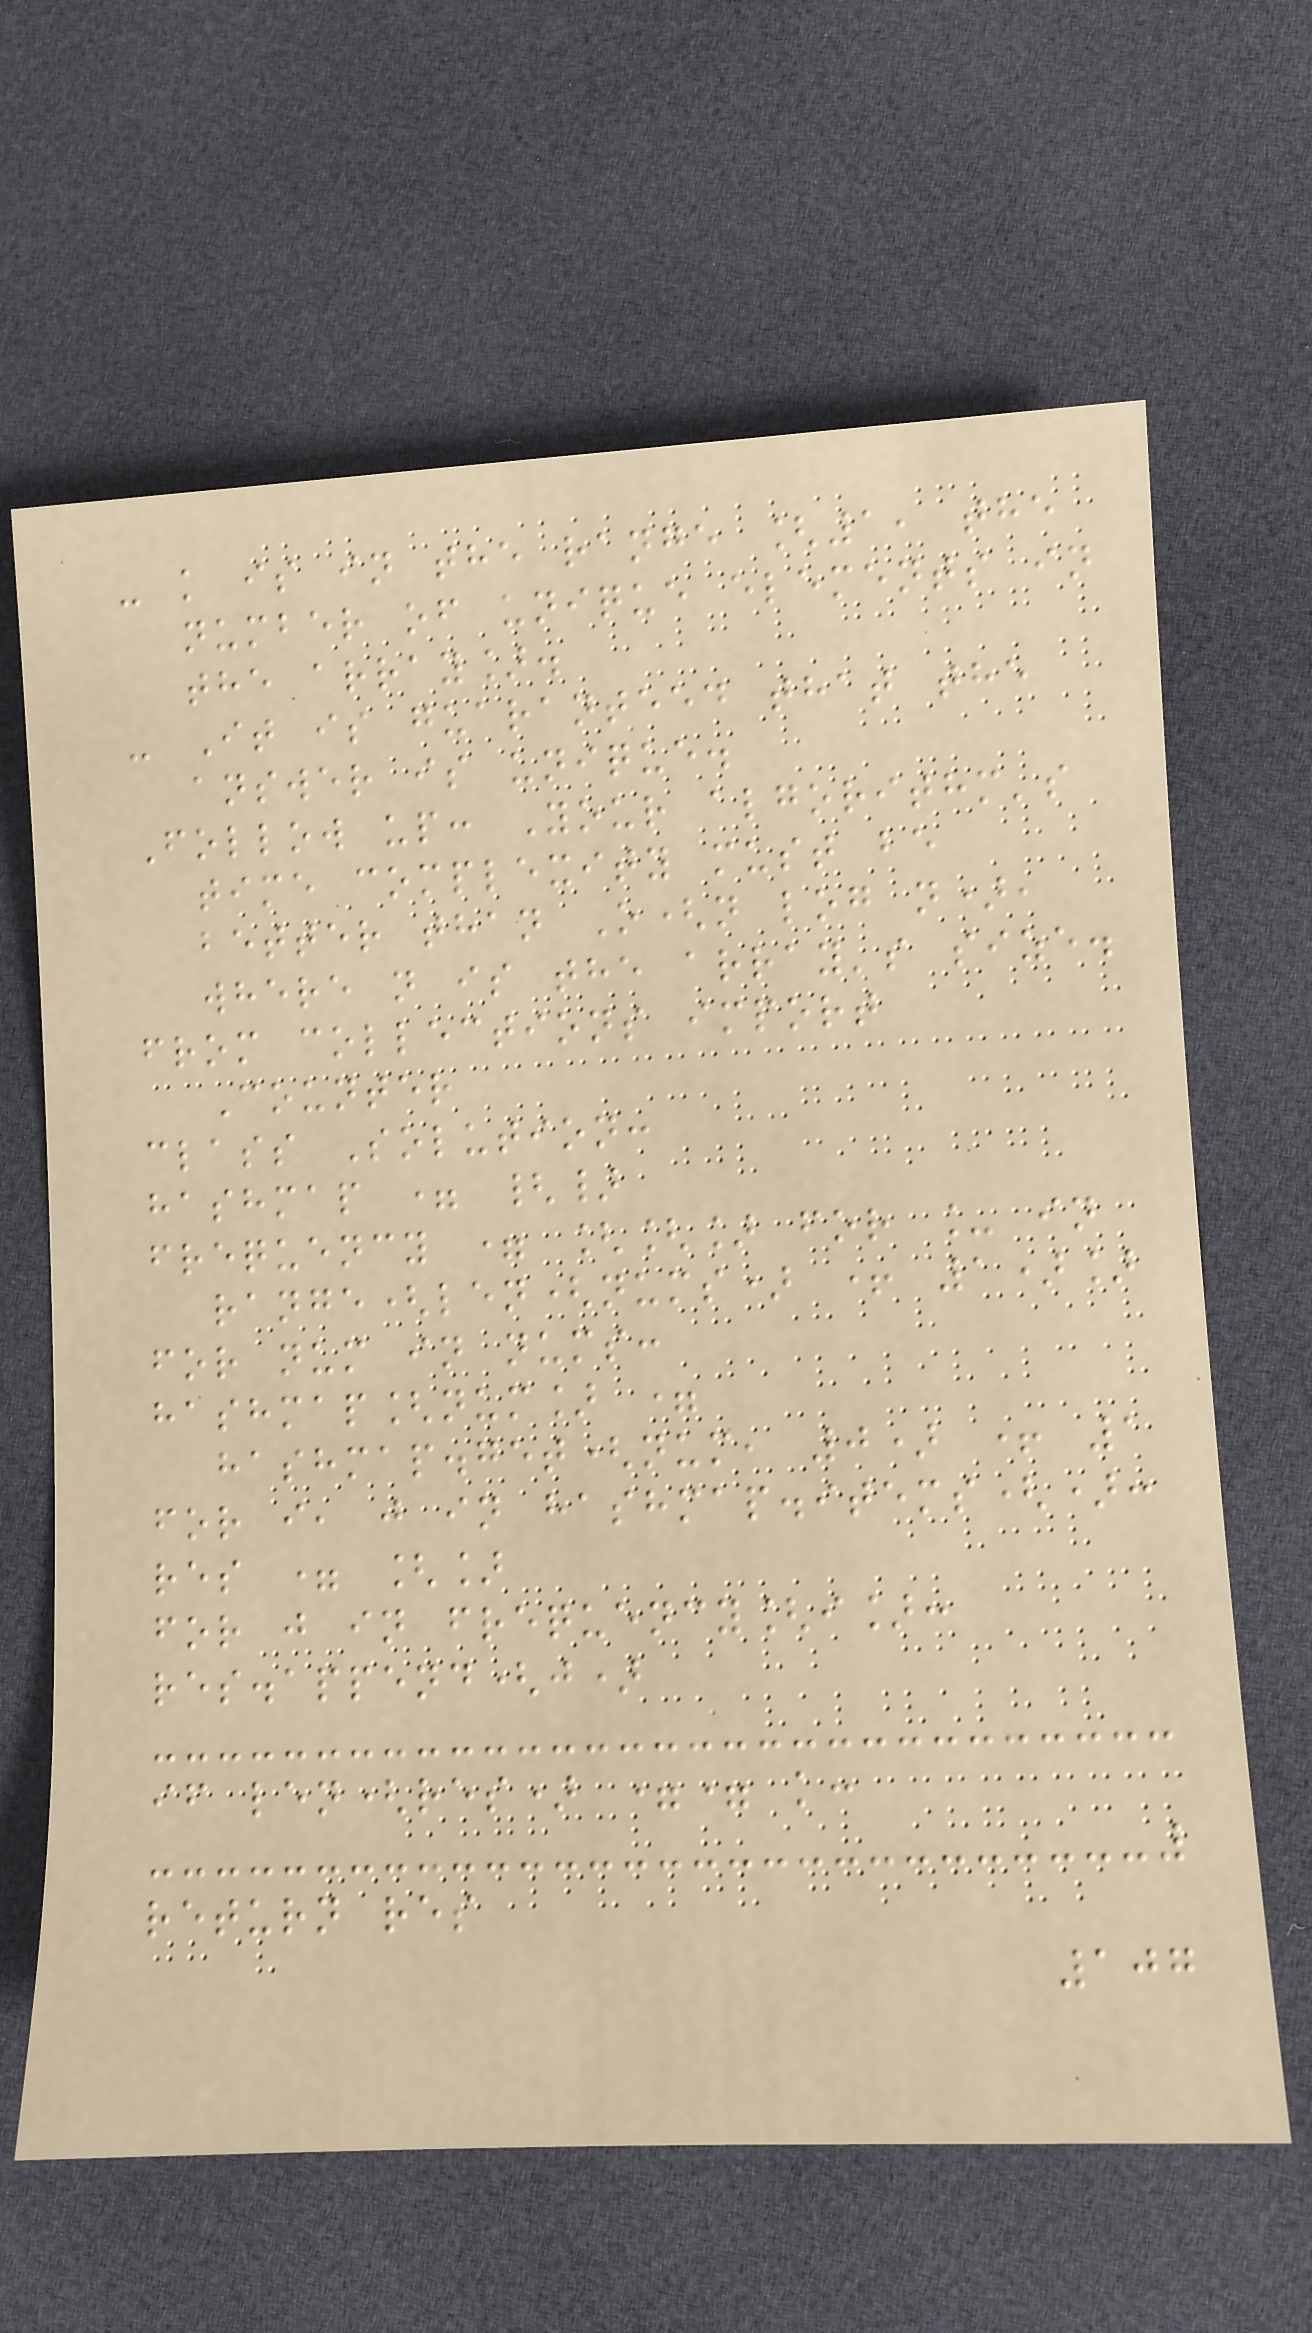- k is in the range [1, the
number of unique elements in
the array].
- It is guaranteed that the
answer is unique.
Follow up: Your algorithm's
time complexity must be
better than O(n log n),
where n is the array's size.
from collections import
Counter
class Solution:
hashmap = {}
frequency = [[] for _ in
range(len(nums) + 1)]
for num in nums:
hashmap[num] =
hashmap.get(num, 0) + 1
for i, j in hashmap.items():
res = []
for j in frequency[i]:
res.append(j)
if len(res) == k:
return res
107
